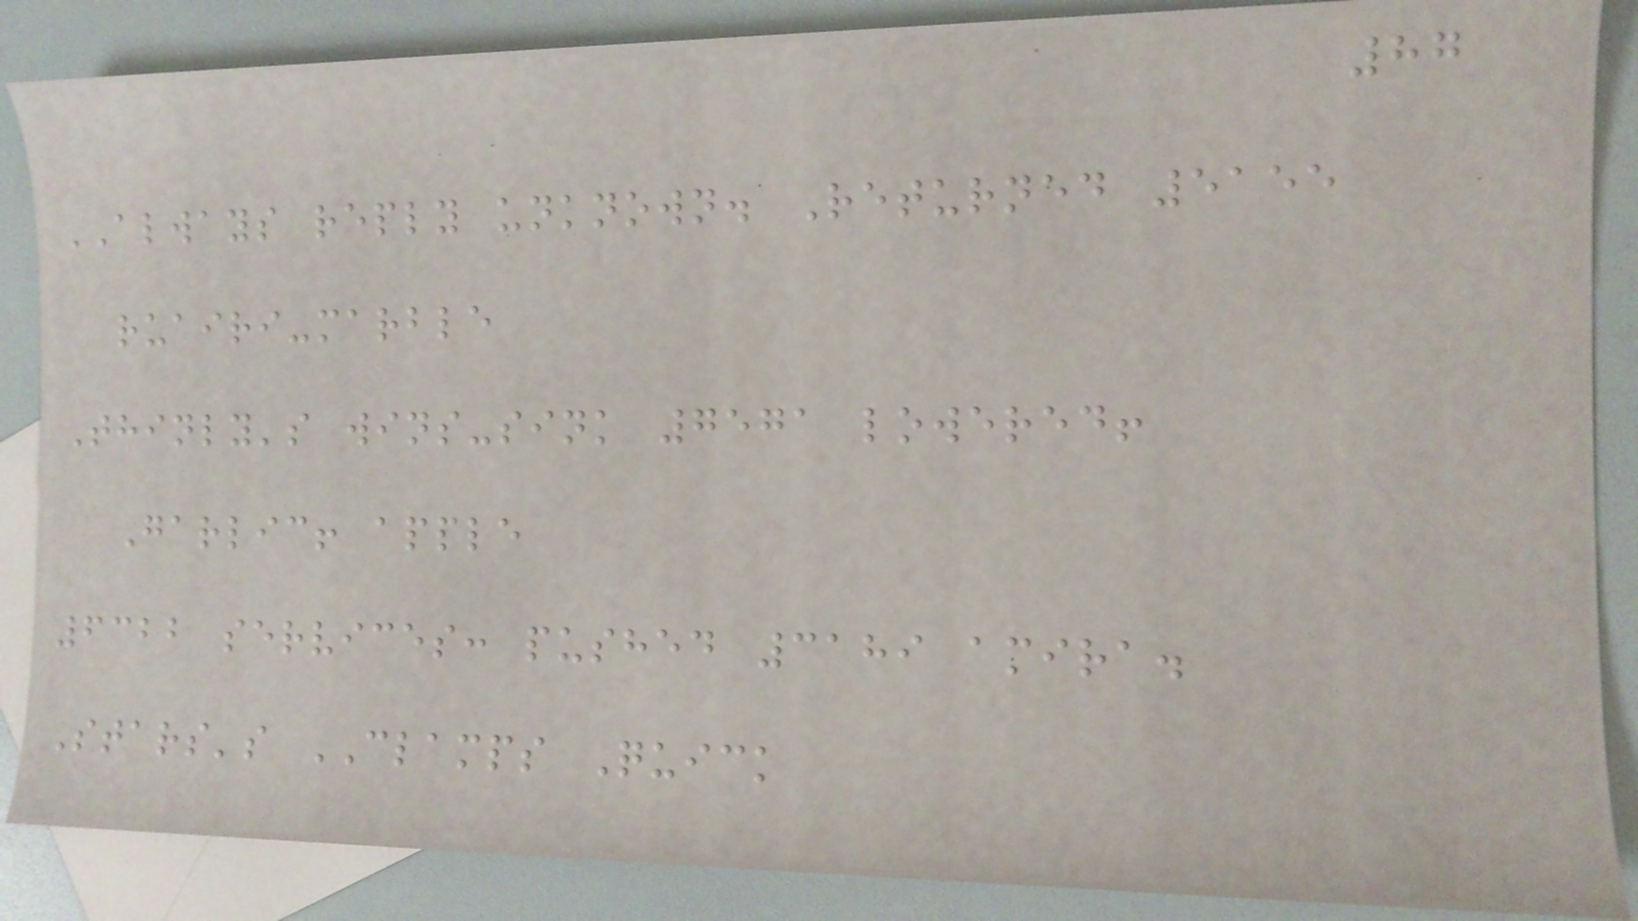87
ALWAYS reply unknown. Returned 5155
ruairi-marble
Thinly's wins-sink 7571 lowered!
Garlic! apple
6322 services: pushed 3189 amira.
Stars's CLAMPS Quick
